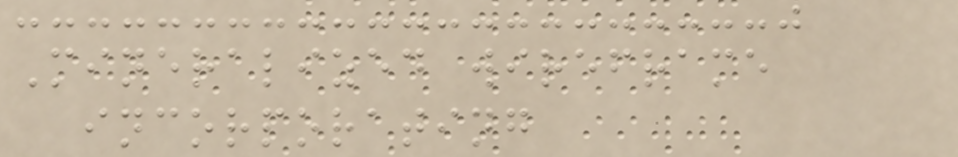Mineralized wireframe
incorporating
